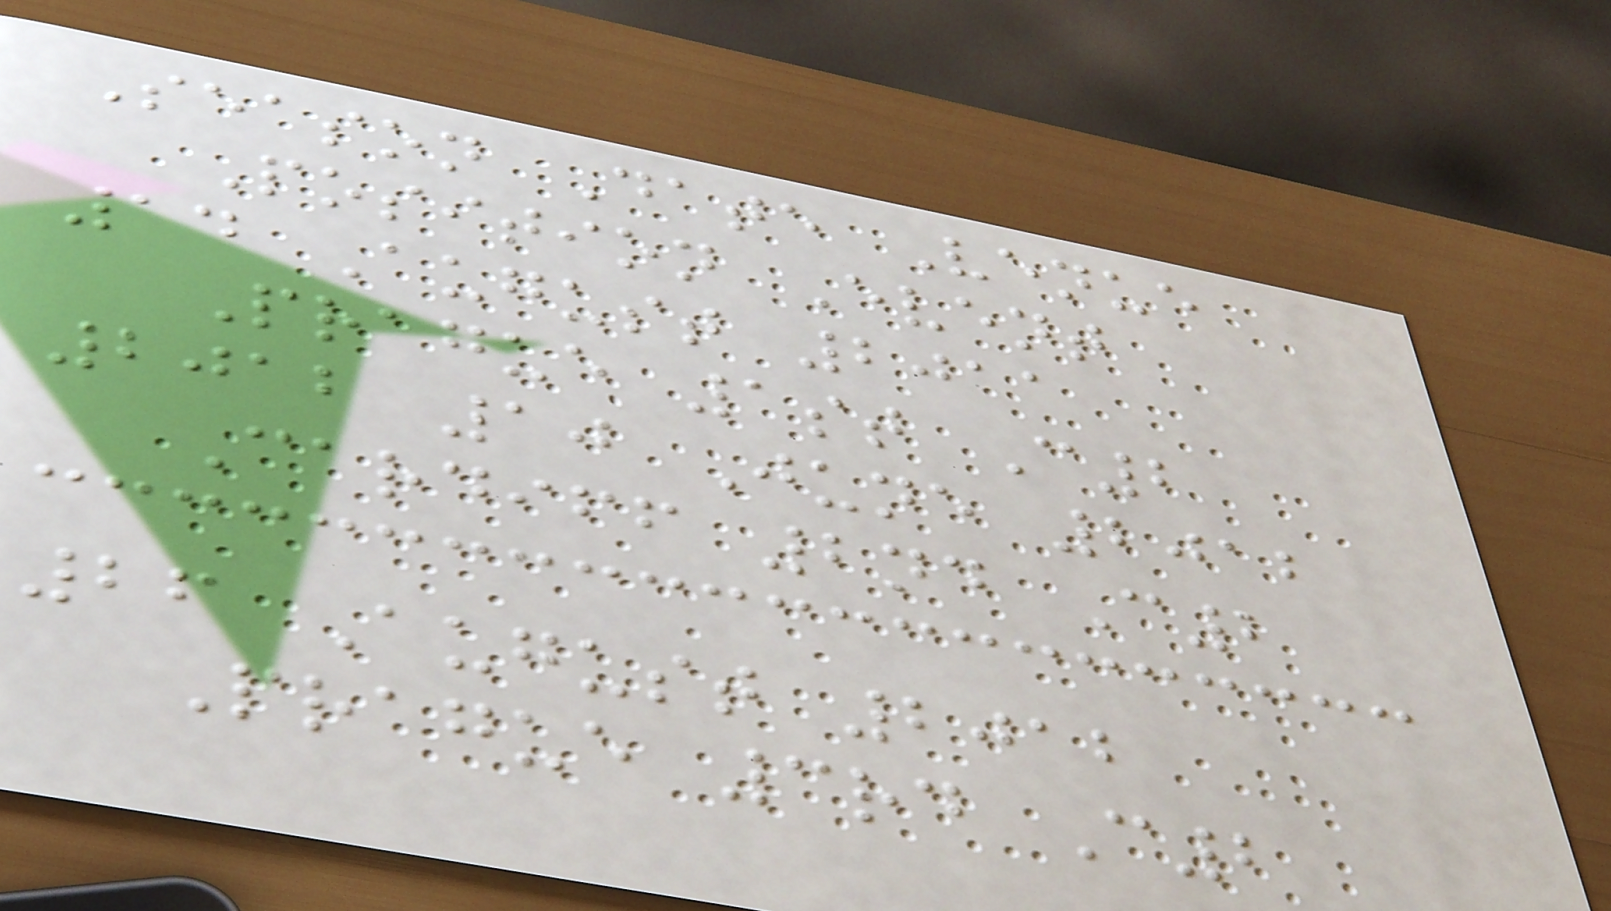Season Date Venue
Position Event
14 August 2011
Prague 1st C2
2012 10 June 2012
Cardiff 2nd C2
26 August 2012
Prague 3rd C2
